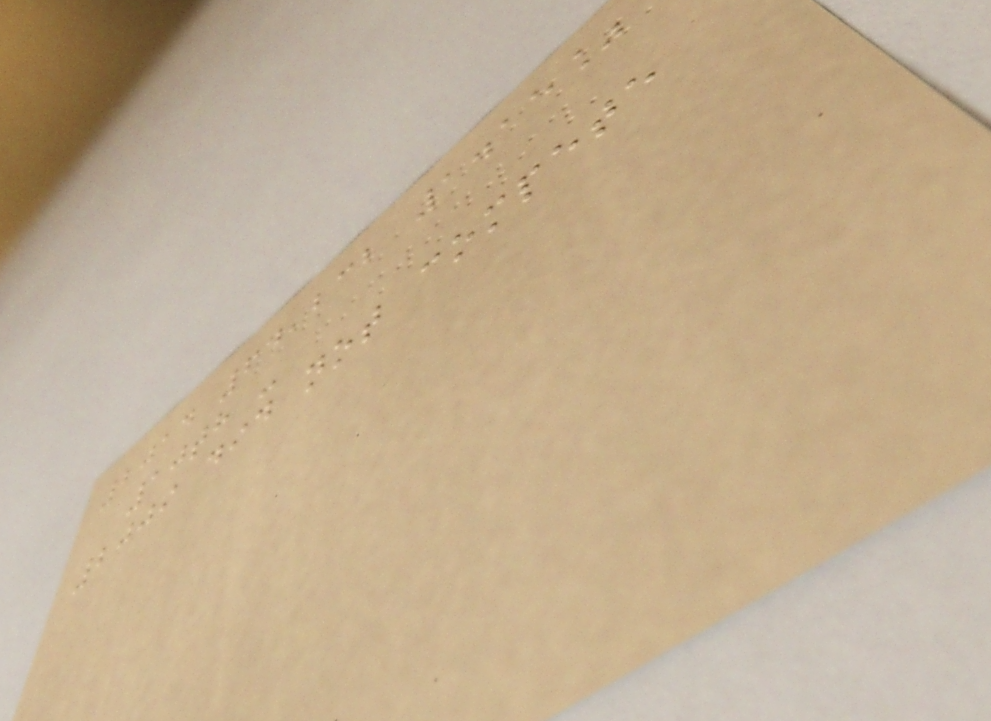2014 64,232 1.15%
10th -
2009 did not compete
